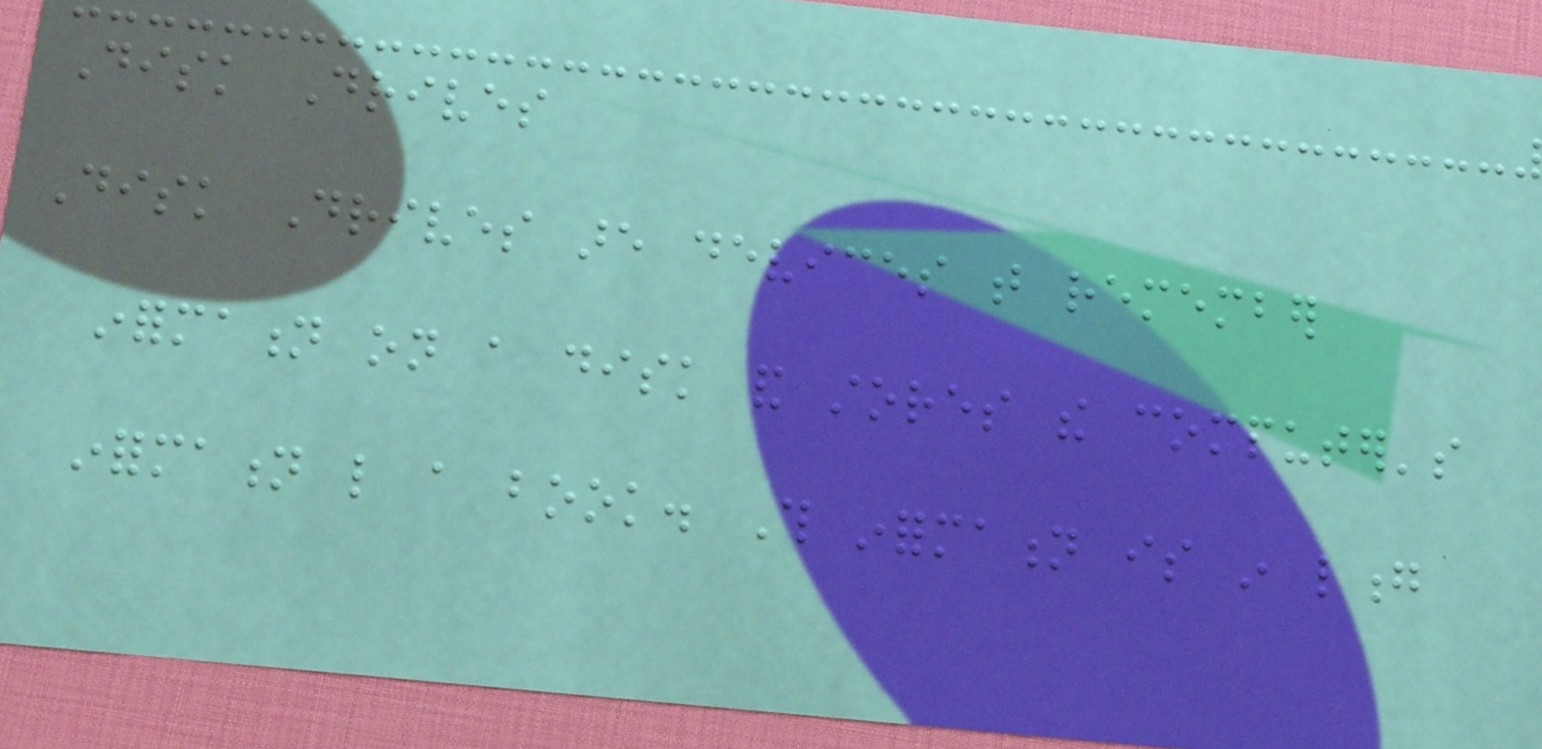Disk Drives
Disk Drives are devices that remember
information on a disk and stores the computer's
information like a book. This information is in long
